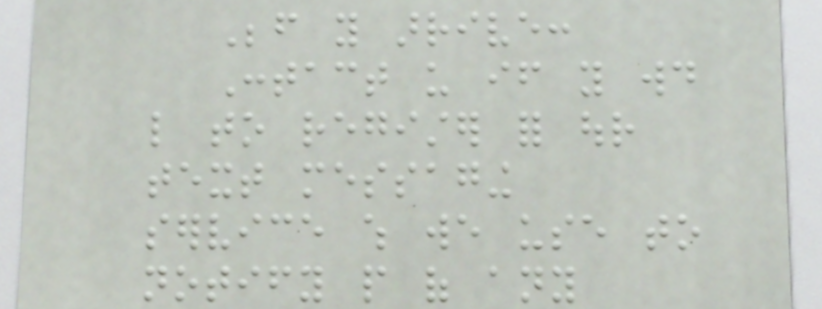Before you arrive:
Contact us if you would
like to register for our
text messaging
service which we use to
notify people of any
